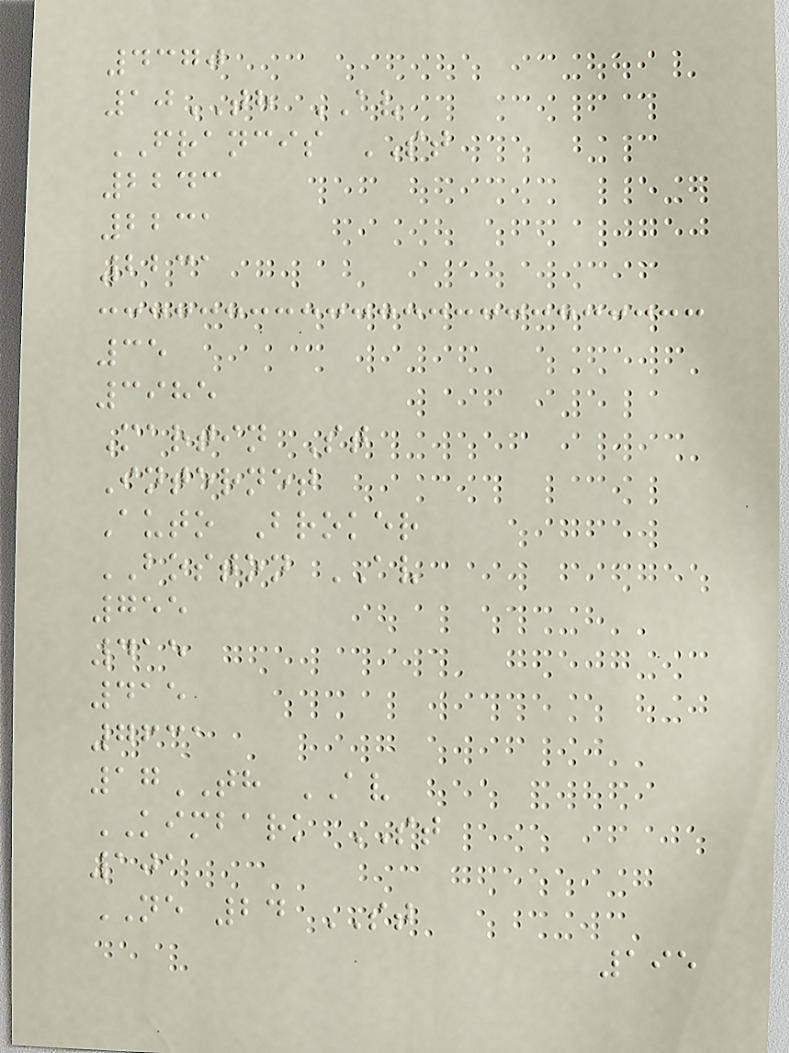4370
10TH AV
FRANCIS ST
2243
2231
2231
35
3985
Martin St
Internet
Auto Broker
BOSTON AV
755
415
415
7631
17TH AV
KIMBARK ST
101
NE 24 ST
195
